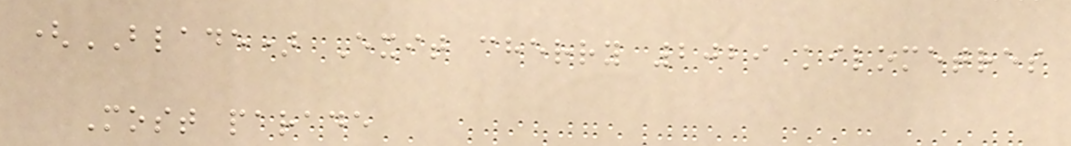(BLADE) Exit cherry 2029 kilometres
Most parade
